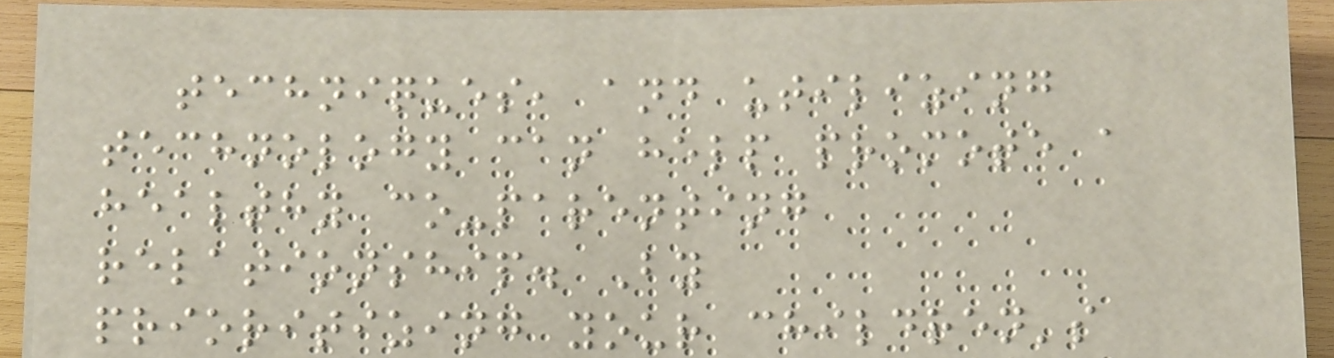techniques, and utilizing
technology can help promote a
healthy co-parenting
relationship. By
prioritizing your children's
